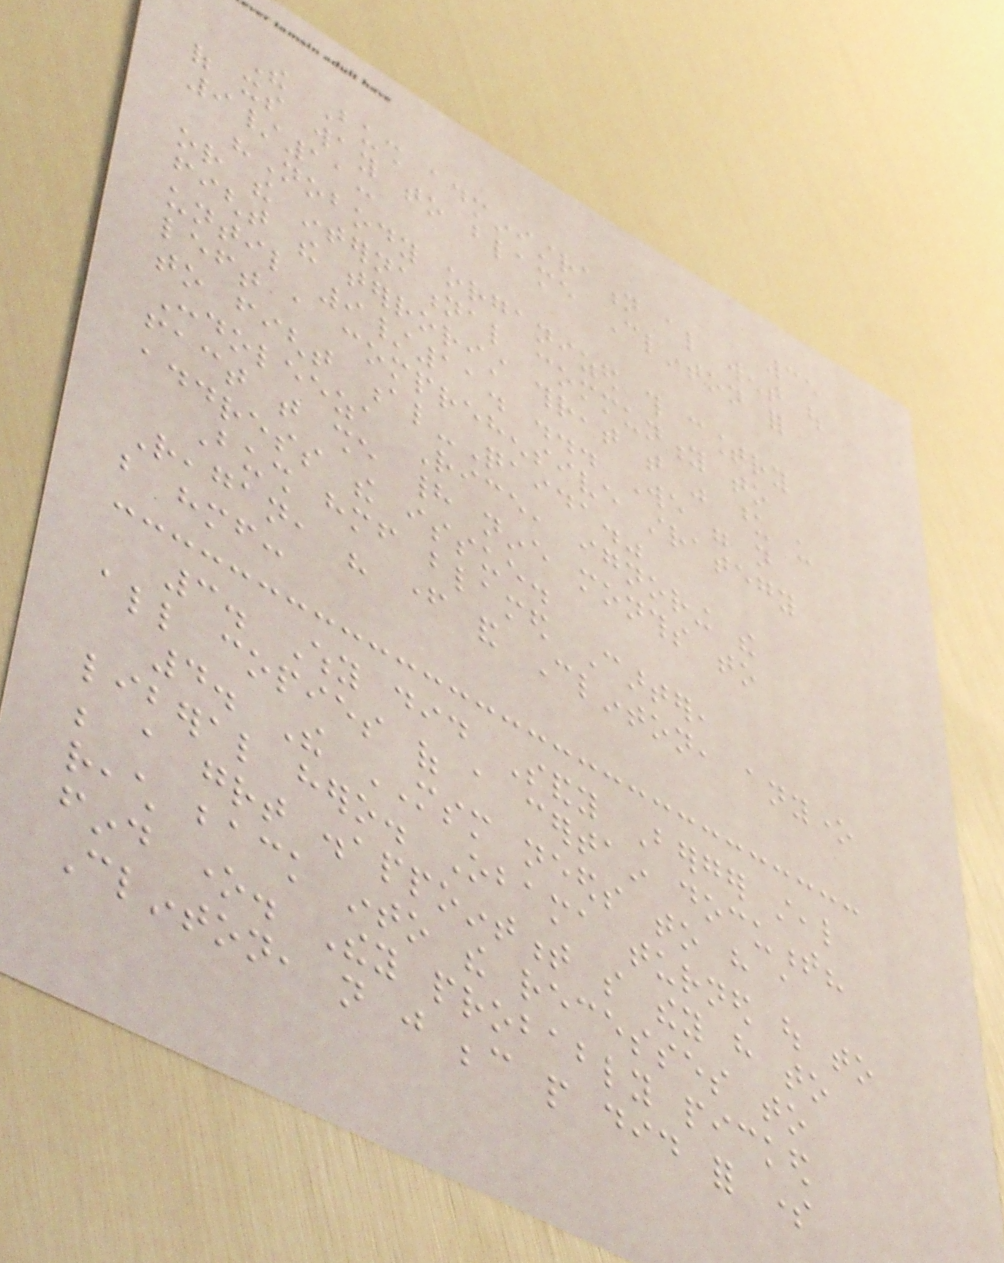35
The Bush administration also went out
of its way to blame Clinton for
9/11:
"Nobody organized this country
or the international community to
fight the terrorist threat that was upon us
until 9/11. ... We were not
left a comprehensive strategy
to fight al-Qaida."
Condoleeza Rice, ignoring the
fact that she had nine months to
address the issue.
Bush himself blamed Carter,
Reagan, his father and Clinton, anyone
but himself:
3. Why did Sandy Berger steal
all copies of a certain document?
4. The MSM needs to have a
liberal hero. Obama turned out to
be a great disappointment so they have to
reach back into the recesses to
find one. They probably picked
Clinton, not just because people did for some
